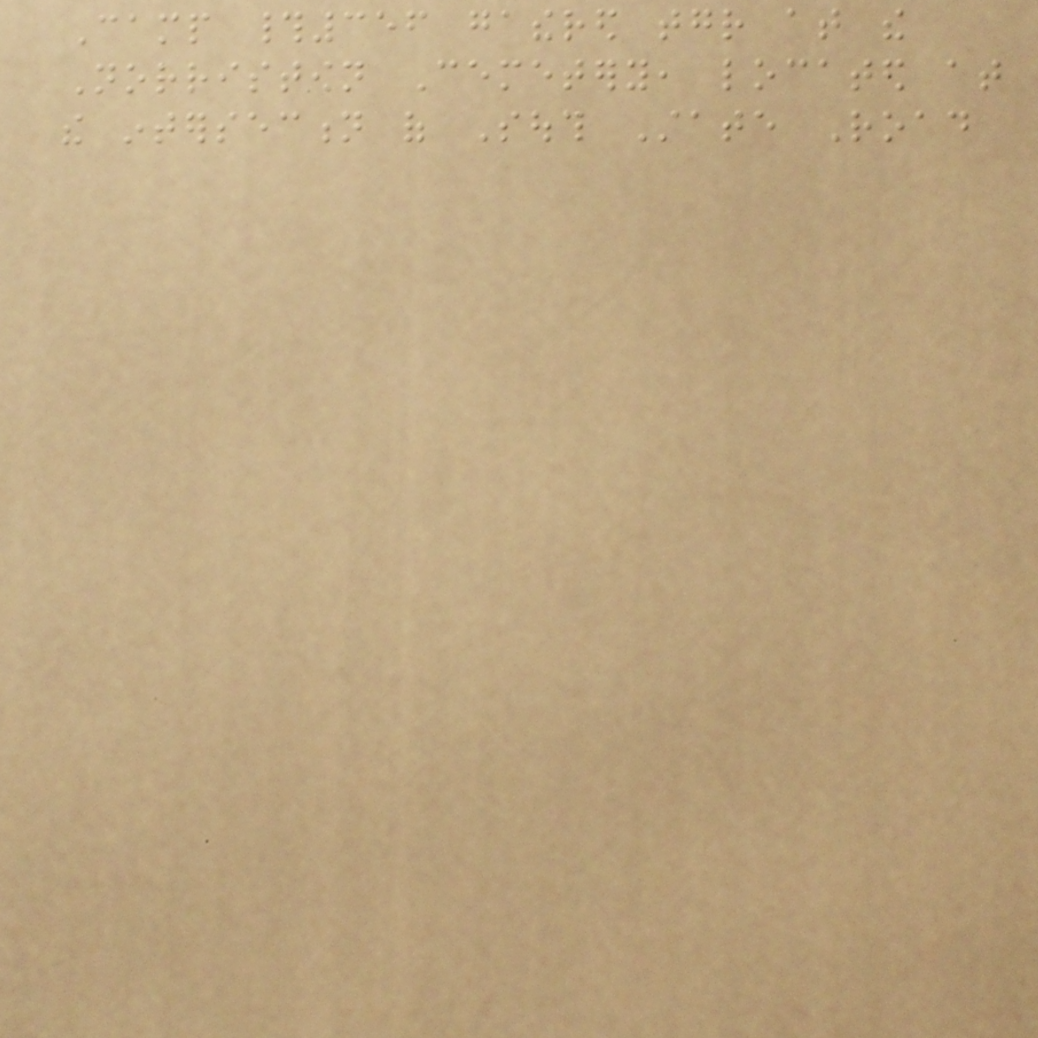Camp #356 gathered together at the
Norristown Cemetery, located at
the intersection of South State Road
